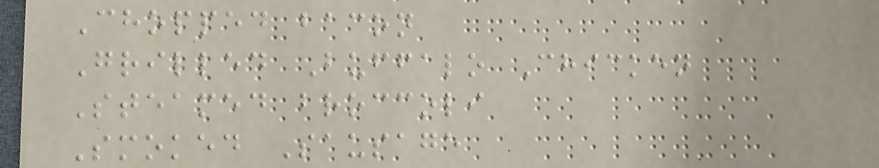Chopped bacon
Grilled Buffalo Chicken
Steamed broccoli
Smoked Sausage
